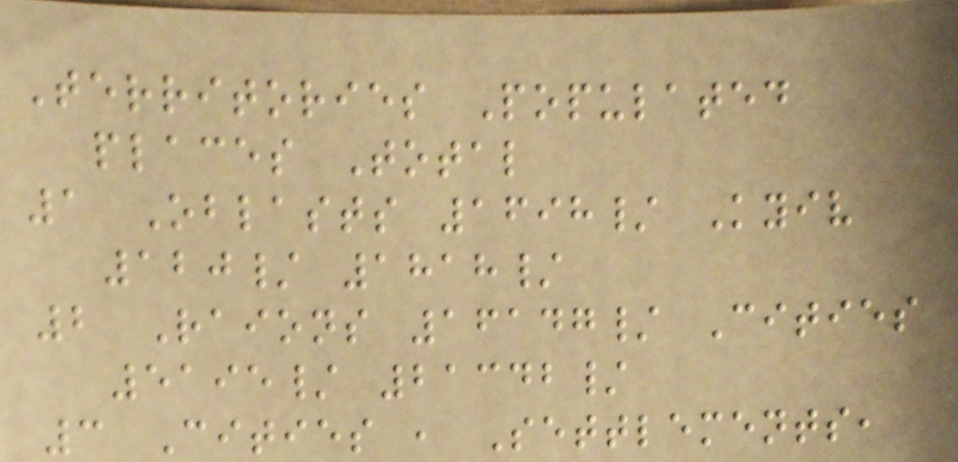Territories Populated
places Total
1 Oblasts 1698/ Kyiv
120/ 1818/
2 Raions 16147/ Cities
5195/ 21342/
3 Cities , Settlements,
